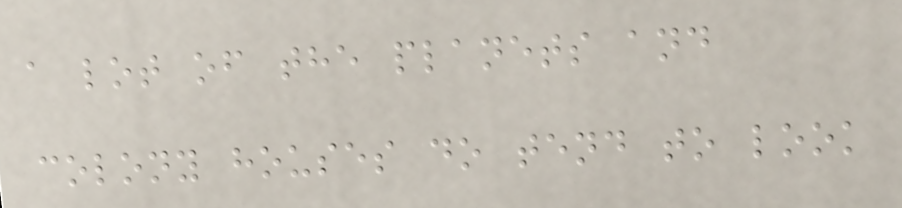a lot of the planets and
colony houses do tend to look
